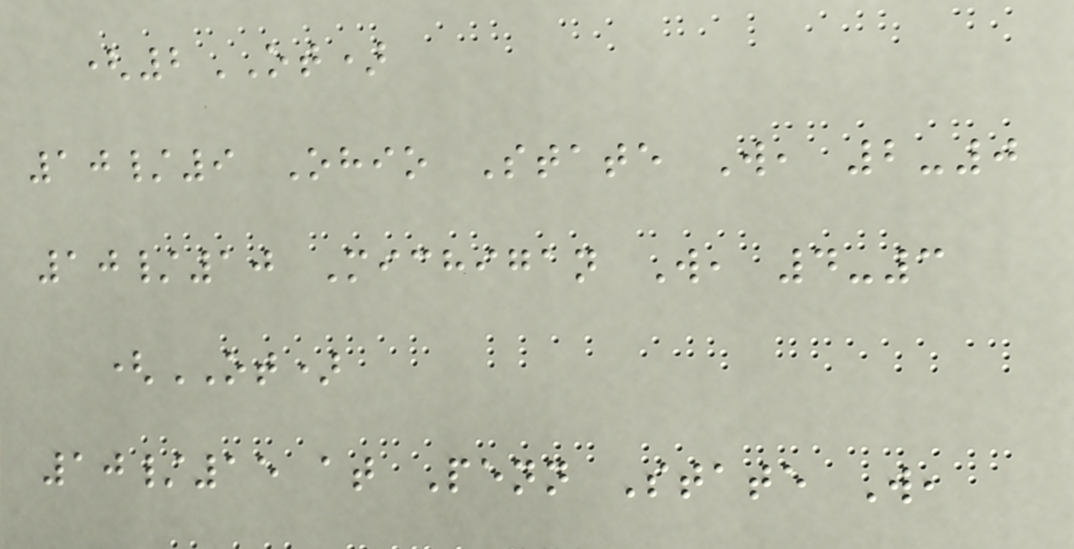(2OT)
10/9 Ohio State W, 2-0
10/10 Michigan W, 4-3
(OT)
10/15 at Penn State W,
